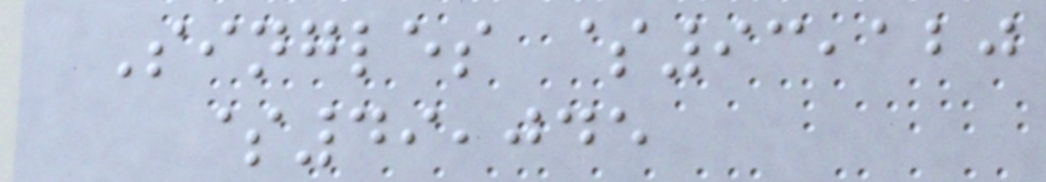Singles $93,120
$49,045
